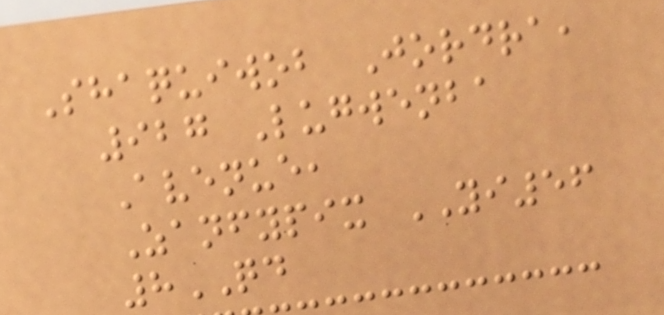Shaquiwob Jordra,
927 Lugwenba
Avenue,
Zanfypix YI56
8QD
